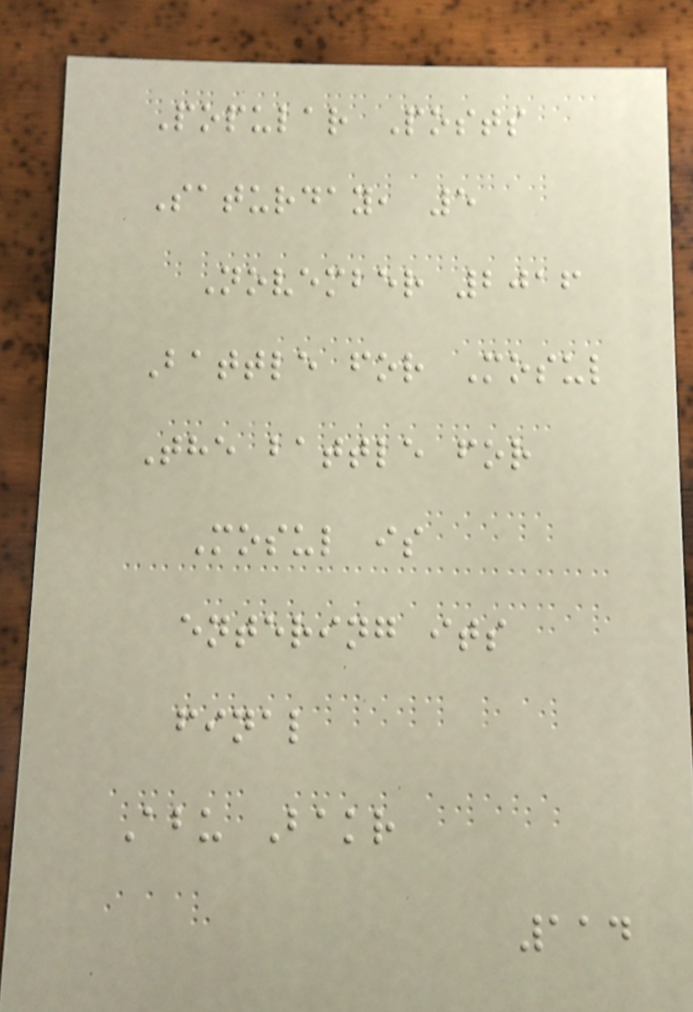Popular Posts
Saturday, 5
November 2016
Battle for Mosul
The battle for
Mosul is
entering its
final
Abu Bakr
114
